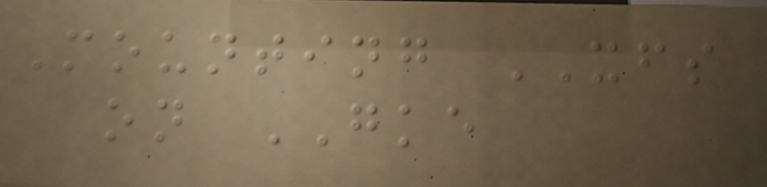Mounting XFS
on GKE
